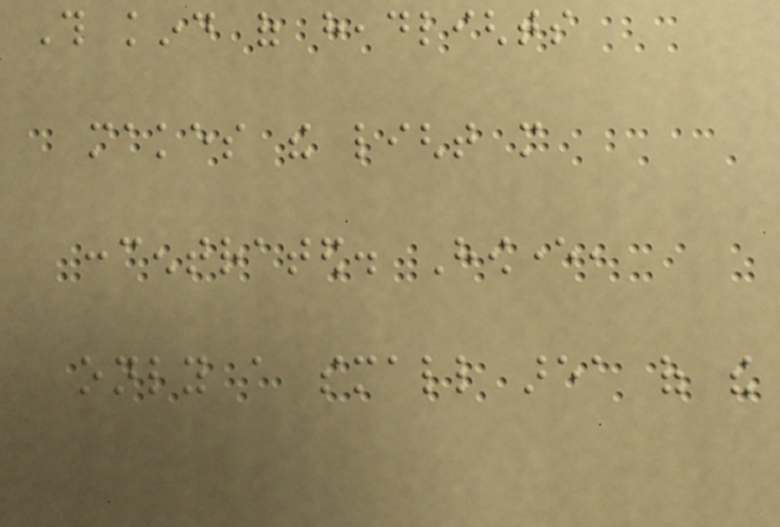This kind of headlights
makes the light more
concentrated. However,
only a small area of the
